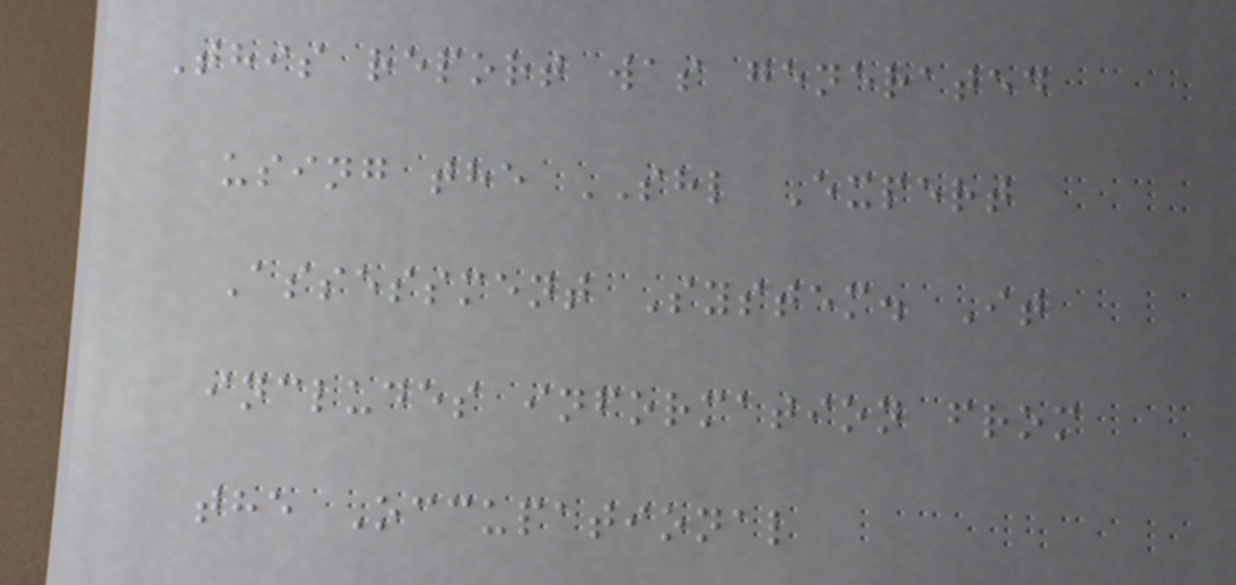This report was generated
using the SHL Expert
Assessment System. It
includes information from
the Occupational
